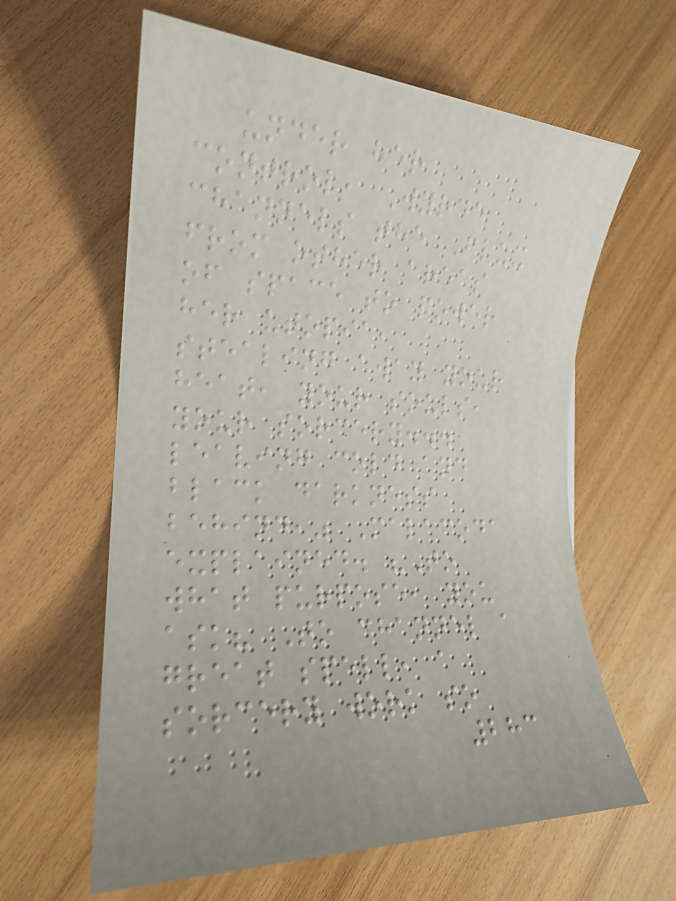under her
control, Wyrde
channels the Flux
from other areas
of space to power
her utopia,
stealing away your
heat, your souls,
your sorcery...
leaving cold and
black darkness
behind," Malacoda
explained. "To
what purpose, you
ask? To channel a
great spell, a
sorcery work so
283
